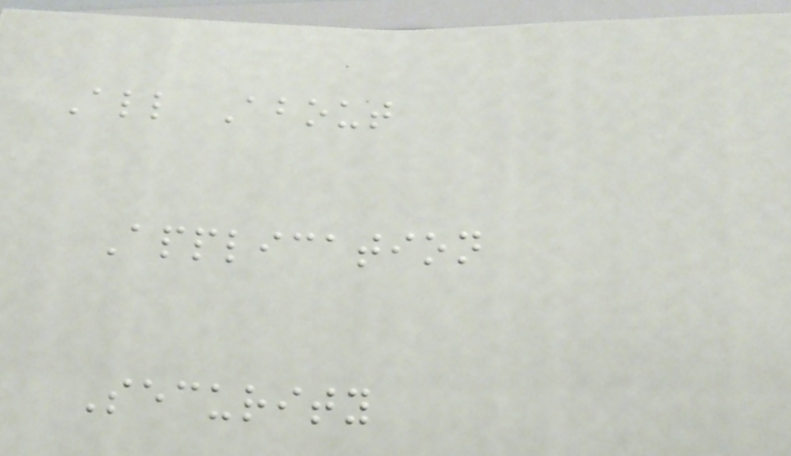All About
Application
Security
